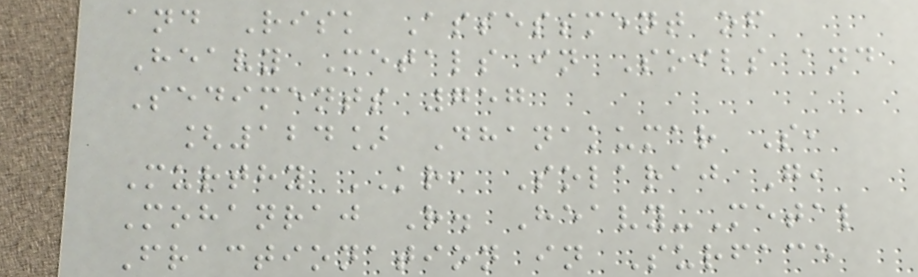and Risk Assessment of
Heavy Metals in Soils and
Sediments 757
[124] Dhanakumar S,
Murthy KR, Solaraj G,
Mohanraj R. Heavy-Metal
Fractionation in Surface
